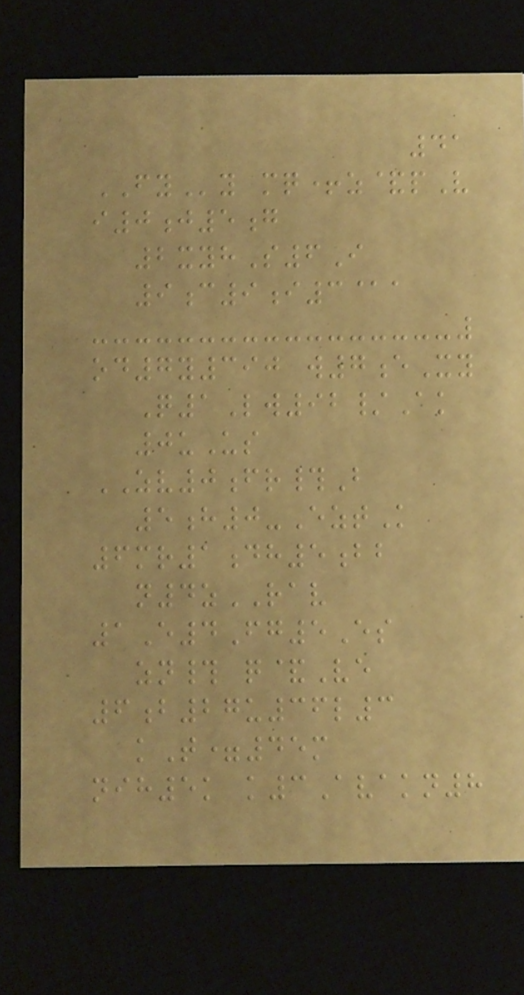41
FYy mq+z&pV
i0j5g
2xyhS6I
9c9i3@a
od7y390 w7eXy
Q1Lw92/Ak
0uUs
ZV0fr#B
5h0-EztK
6mr1dh5bb
n4zRAV
1E4Fg5Es
zn# q&Ve
6b27u36l3
kT=45m
nih5k k3Avakn8
